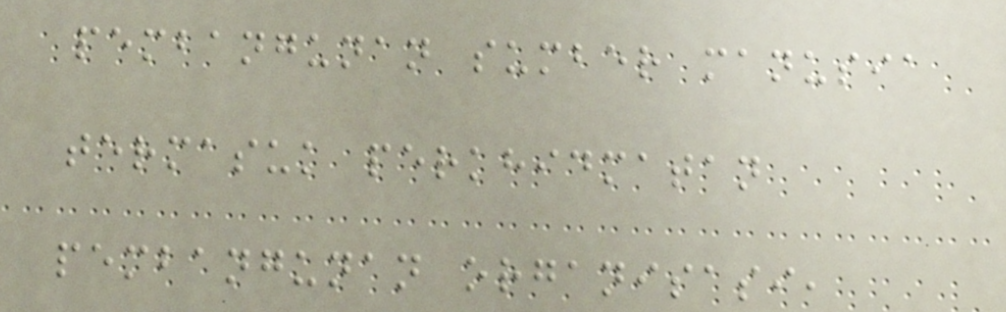pembangunan sumber manusia
termasuk perkhidmatan
pembangunan organisasi,
